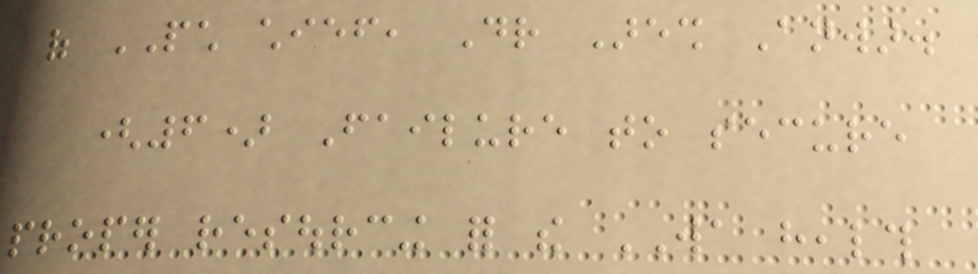of PCH chief, Dr Aresh Anwar.
(6) Failure to secure
proper resourcing for the WA health
